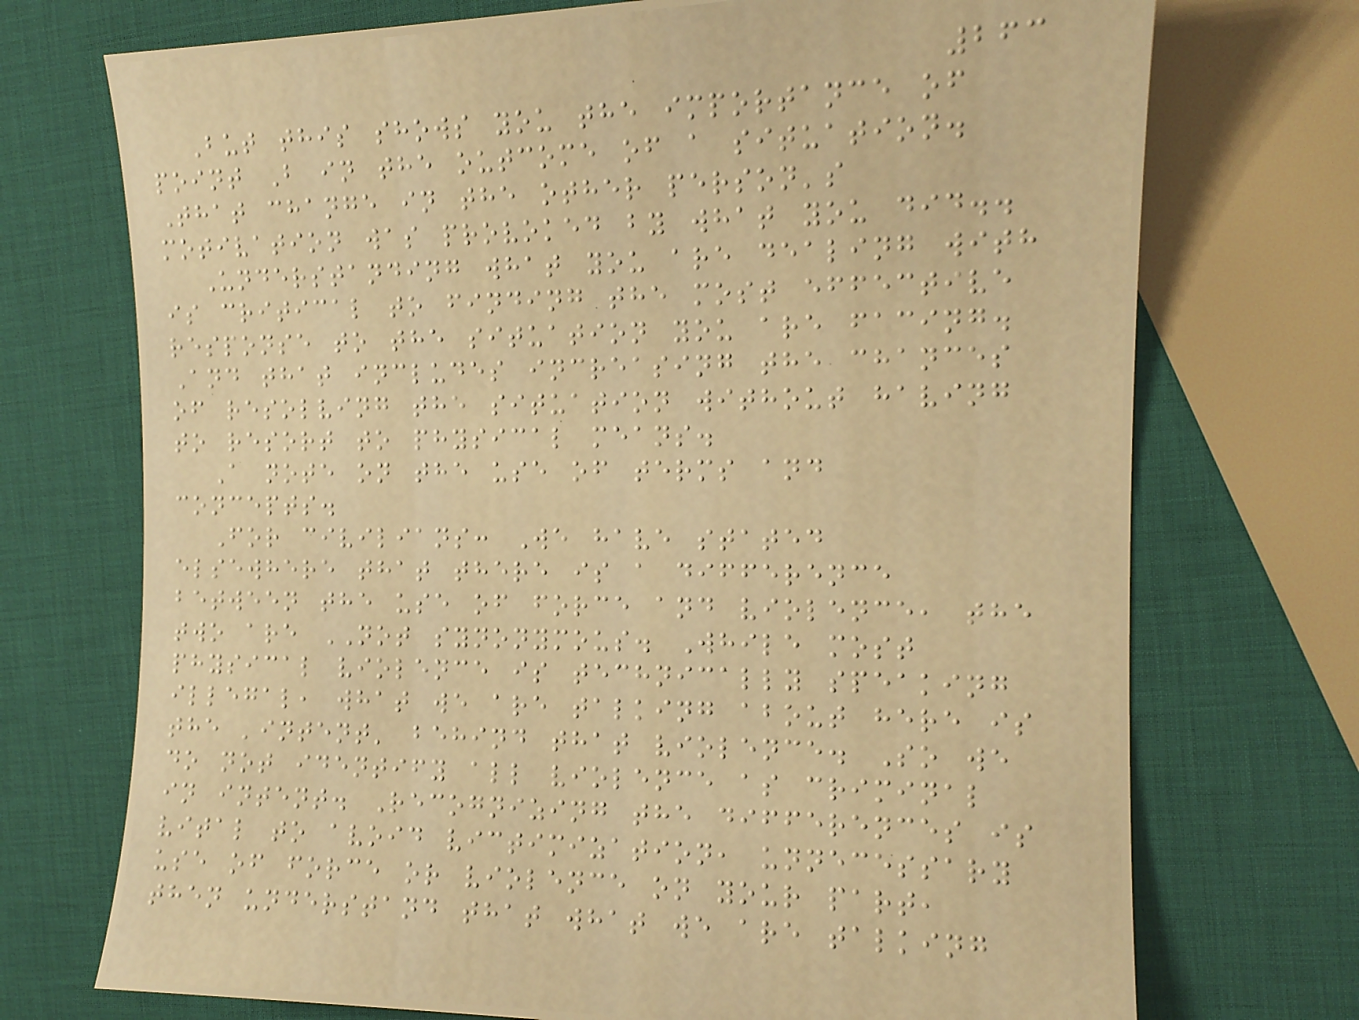263
But this shows you the importance of
point B in the outcome of a situation.
That change in the other person's
motivation was provoked by what you did..
Understanding what you are dealing with
is critical to finding the most effective
response to the situation you are facing.
And that includes increasing the chances
of resolving the situation without having
to resort to physical means.
A note on the use of terms and
concepts.
For civilians: We have stated
elsewhere that there is a difference
between the use of force and violence, the
two are NOT synonymous. While most
physical violence is technically speaking
illegal, what we are talking about here is
the 'intent' behind that violence. So we
do not identify all violence as criminal
in intent. Recognizing the differences is
vital to avoid victimization, unnecessary
use of force or violence on your part,
then understand that what we are talking
